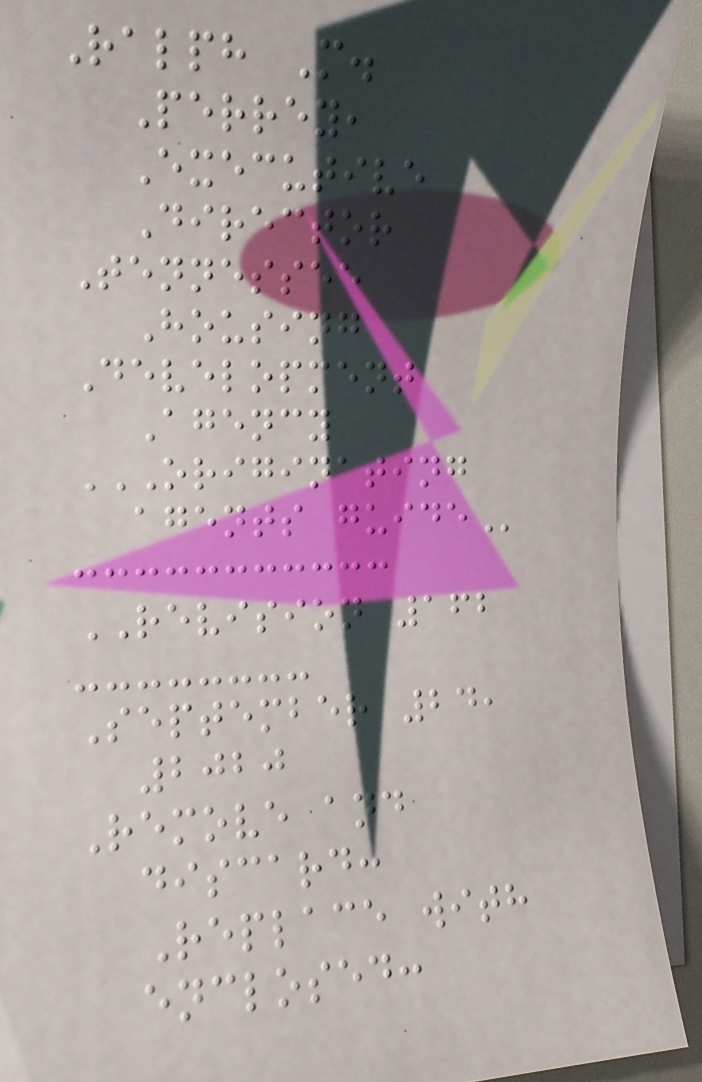Ralph M.
Perrey,
Executive
Director
Tennessee
Housing
Development
Agency
ORIGINATING
AGENTS GUIDE
REVISION 162
September 24,
2020
Remove and
discard:
Replace with
enclosed:
